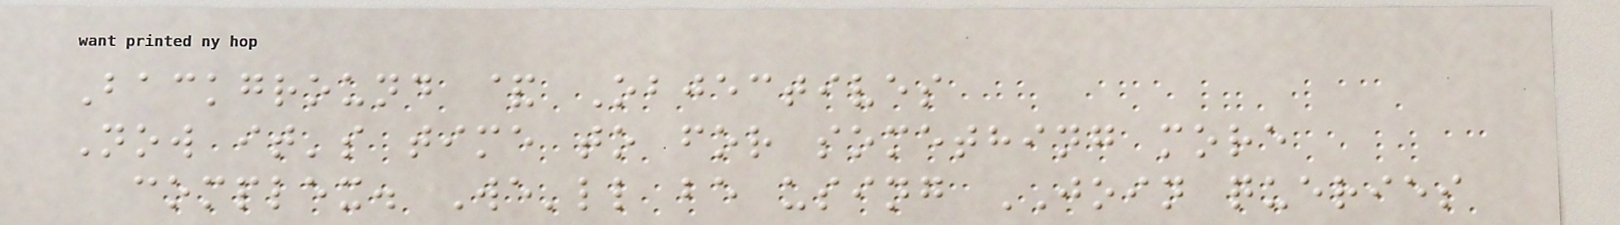Background & Objectives
Now it's time to for something more
complex. We'll be using JOIN queries
